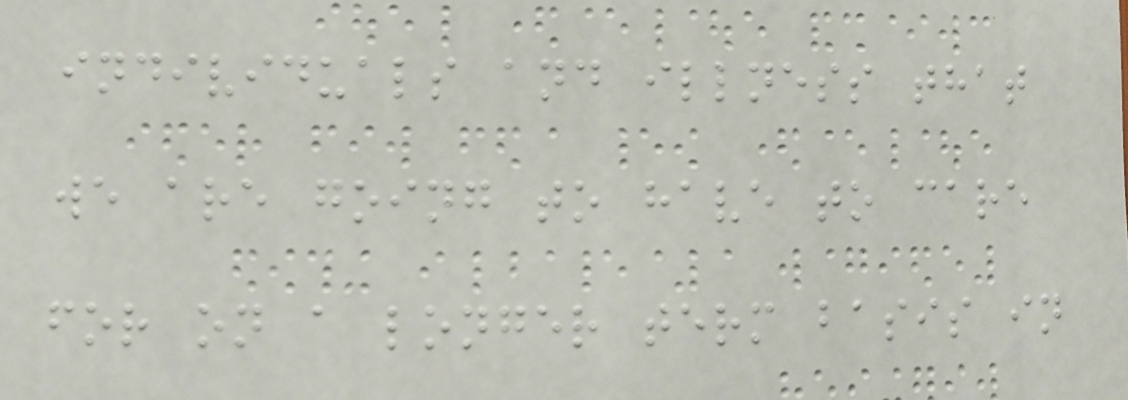individuals and illness that
we are going to have to care
for on a longer term basis in
